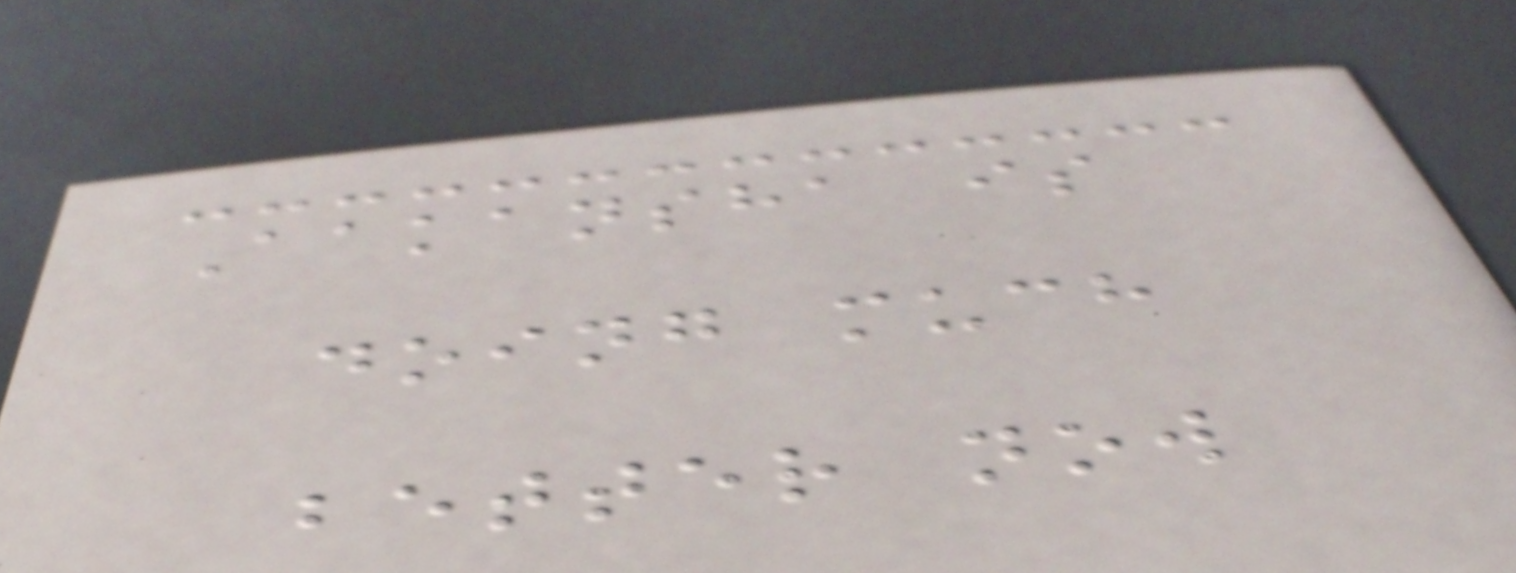Aakansha is
doing much
better now
